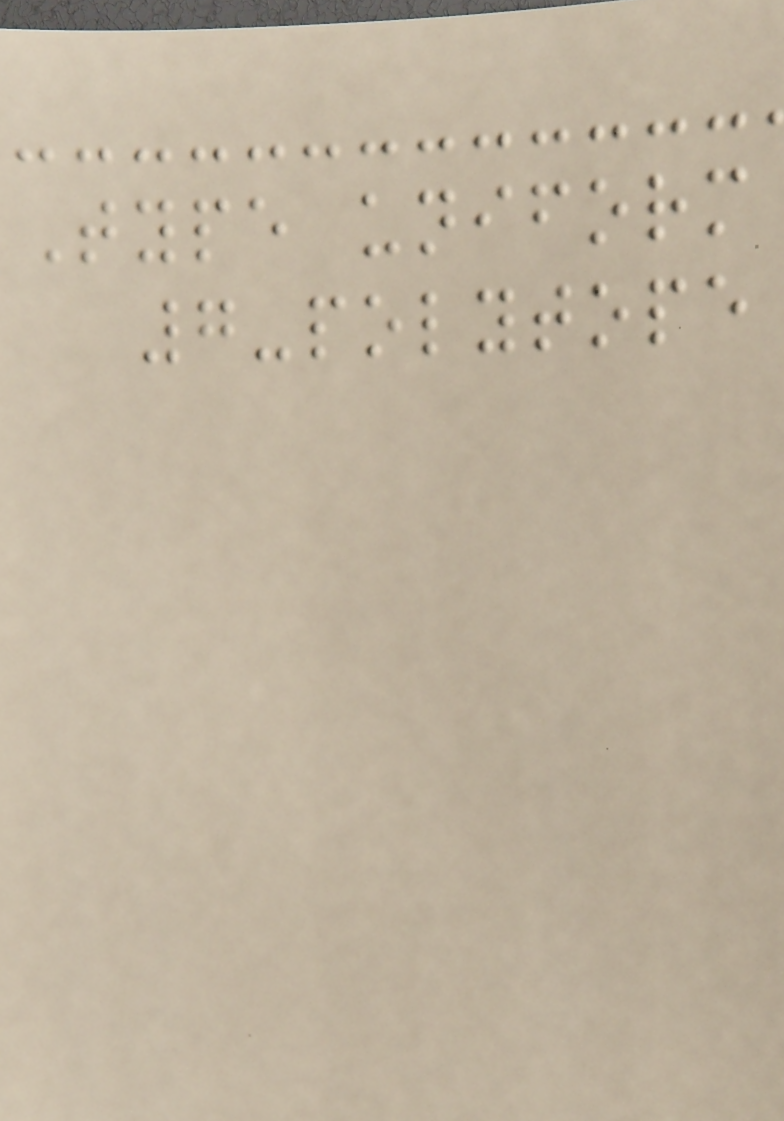Type uniform
7-polytope
